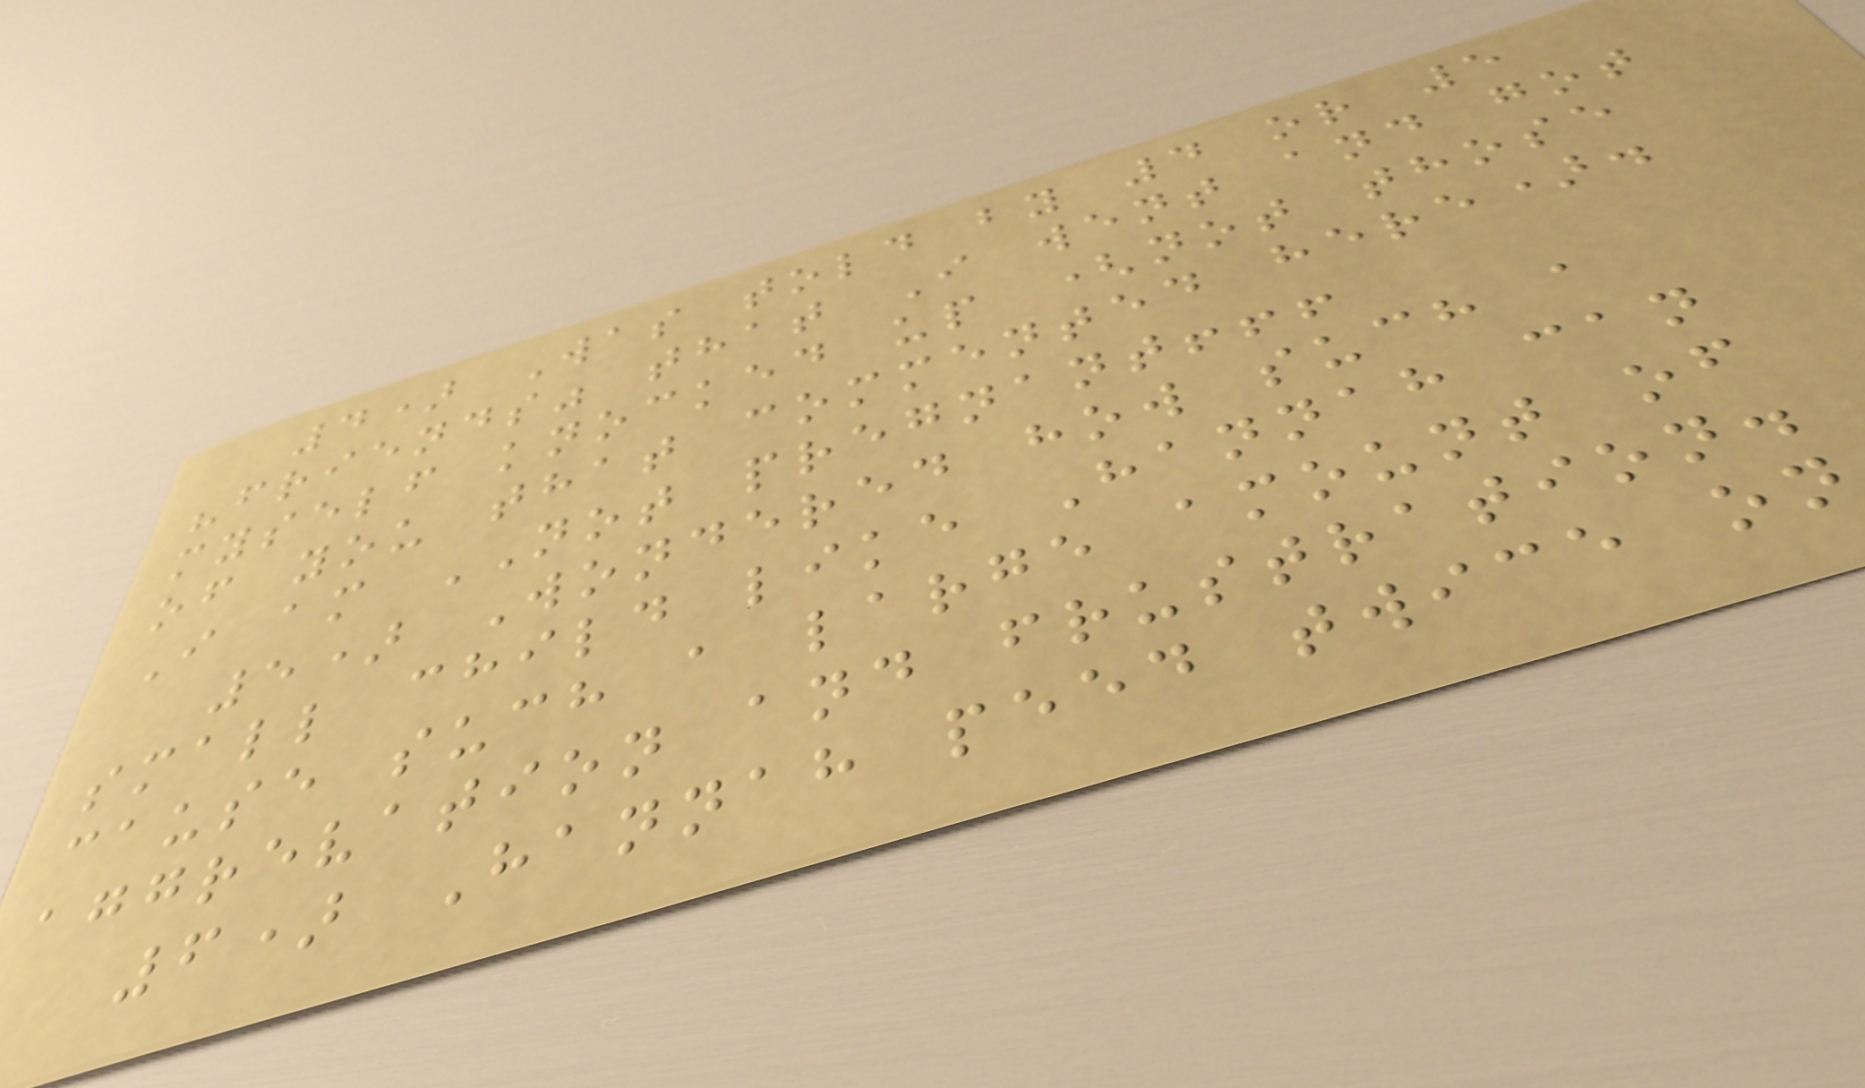4) Was told by 4 or 5
"friends" that I went and got
myself knocked up (not those
of you that commented here).
I am NOT pregnant!!!
5) Wondered how such a
small child like Hannah can
cause such a large amount of
aggrevation and frustration.
6) Hannah peed twice on
